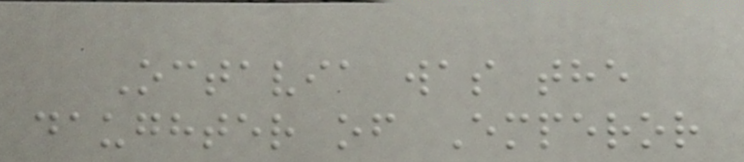Octavia was the
daughter of Emperor
